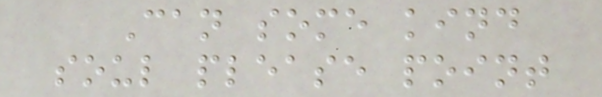Can some kind
soul please point
